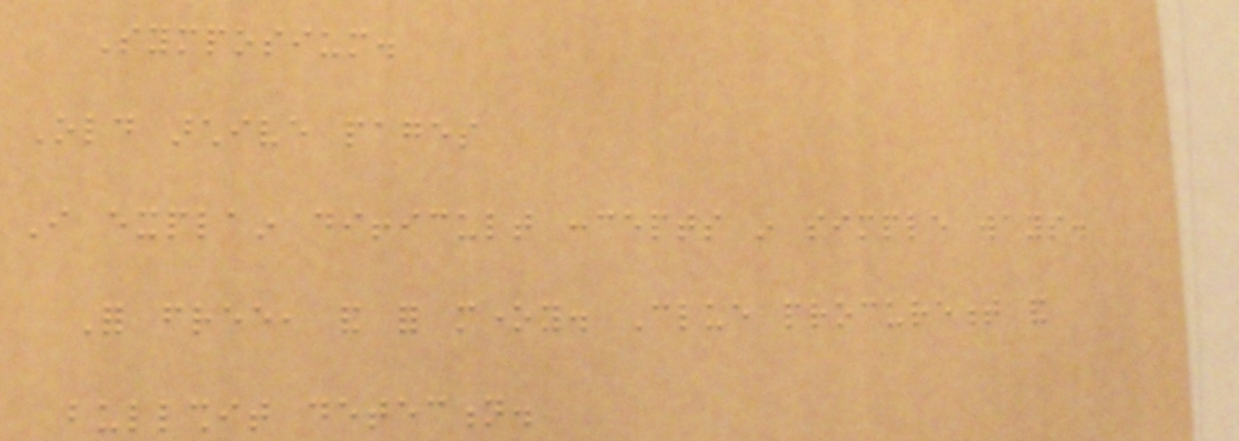Symposium.
Old archive pages
I explain difficult concepts in simple ways.
For free, and for money. Clue procurement and
bullshit detection.
